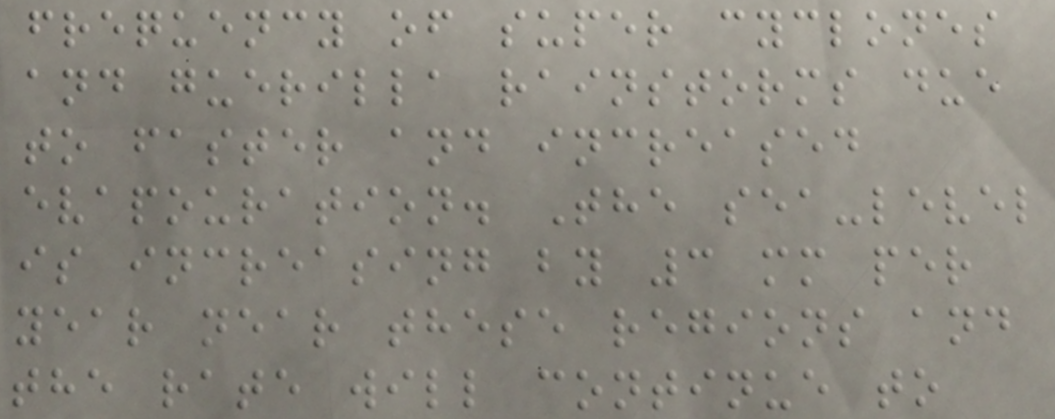frequency of super cyclones
and guerilla rainstorms due
to faster and increased
evapouration. The sea-level
is increasing by 3 mm per
year near these regions and
the rate will continue to
